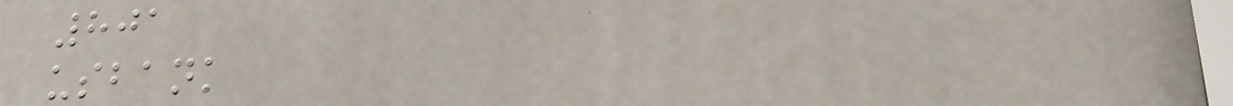801
usbank
